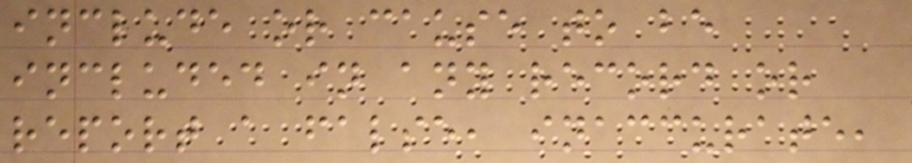include or cause to be
included in any record or
report a false, inaccurate,
